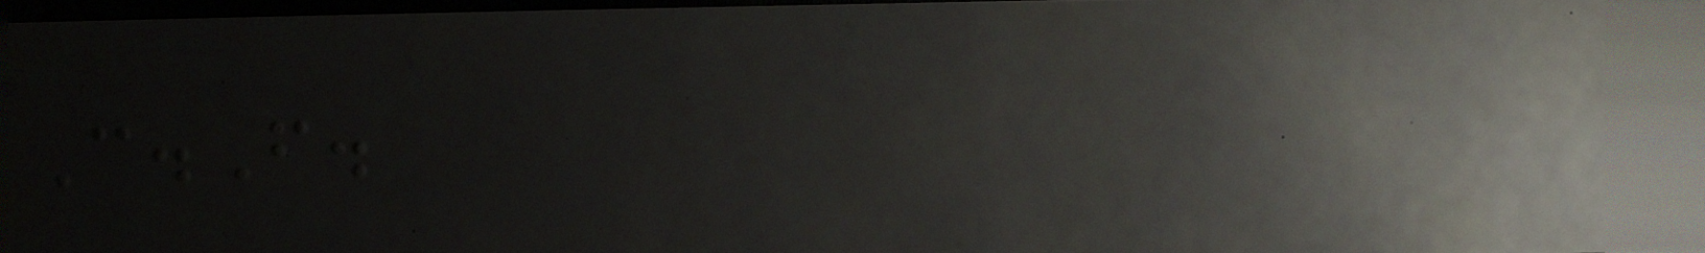C.F.
